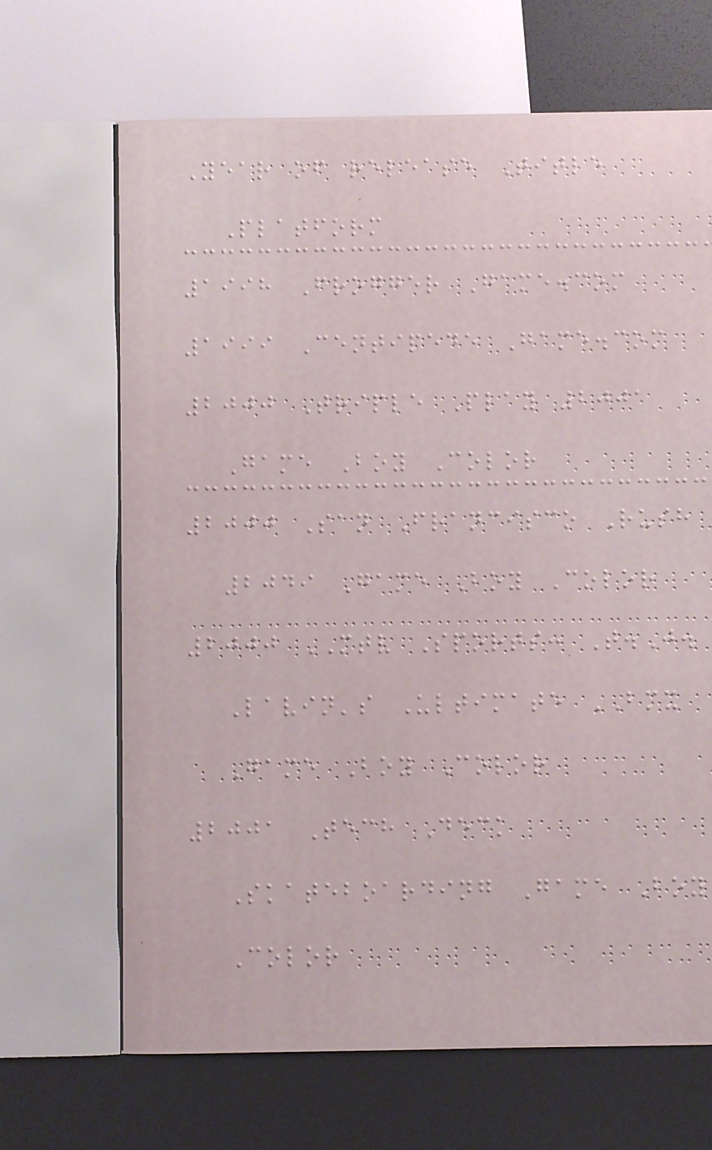Year of release Title
Platform
1998 Frogger Game.com
1999 Centipede Game.com
2000 Triple Play 2001
Game Boy Color
2000 San Francisco Rush
2049 Game Boy Color
2000 MTV Sports: T.J.
Lavin's Ultimate BMX
Game Boy Color
2001 Tech Deck
Skateboarding Game Boy
Color
